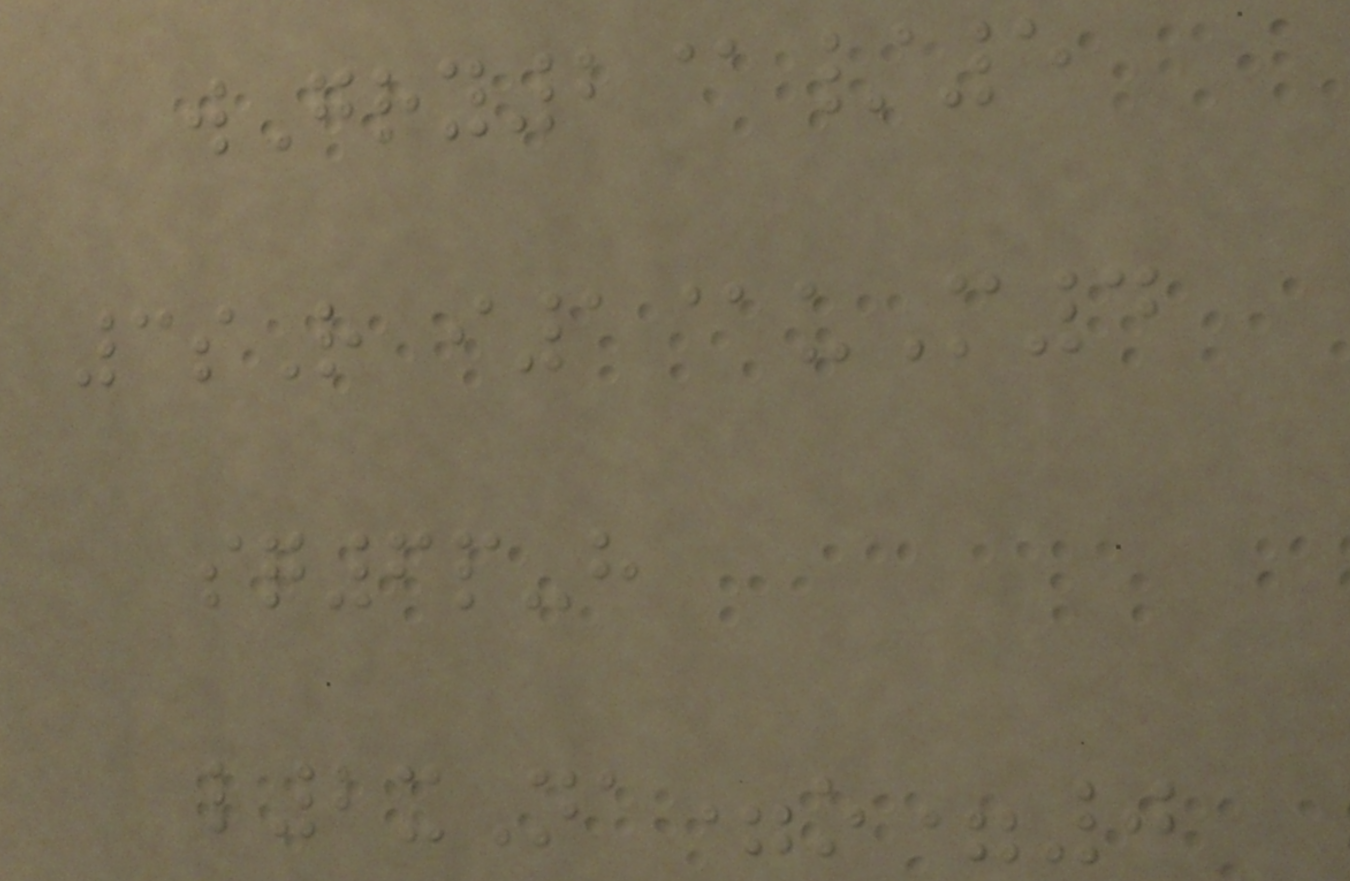wGry2@/5
3sR i1@uM4
sq6p-h
l2xNa=o=0
